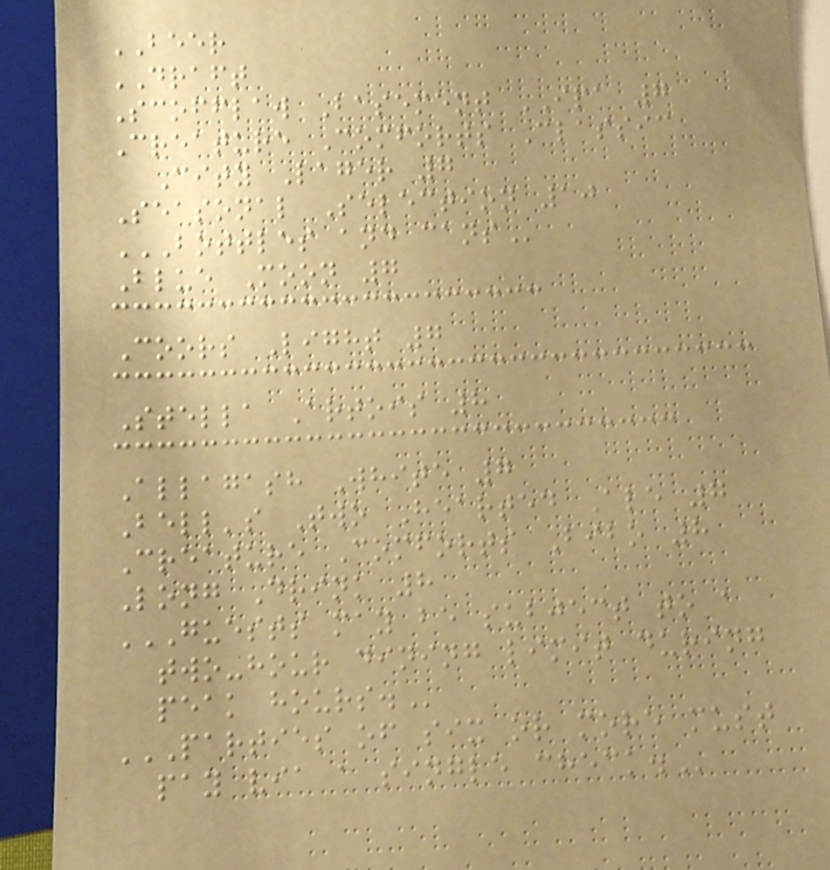BEER
DRAFT
Scofflaw Basement IPA 7
Creature Comforts Classic
City Lager 7
Seasonal Selection 10
BOTTLES AND CANS
Blue Moon 7
Coors Light 7
Stella Artois 8
Allagash White 7
Bell's Two Hearted Ale 7
Creature Comforts Bibo 8
Long Drink 8
GUESTS MAY BE SUBJECT TO A
TWO-HOUR DINING LIMIT DURING
PEAK HOURS.
PARTIES OF SIX OR MORE MUST
PAY VIA A SINGLE CHECK.
